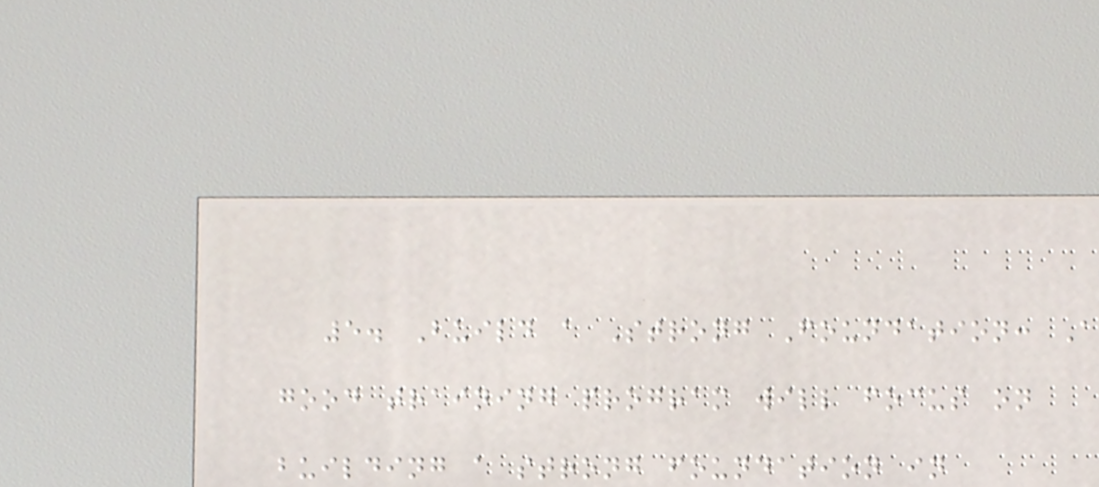5. Build a Strong Foundation: A
good training program will focus on
building a strong foundation in
